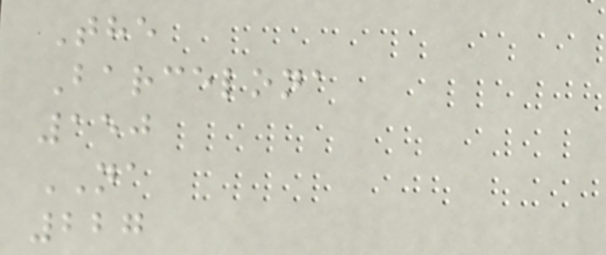The
Barcelona
150
NA
227
